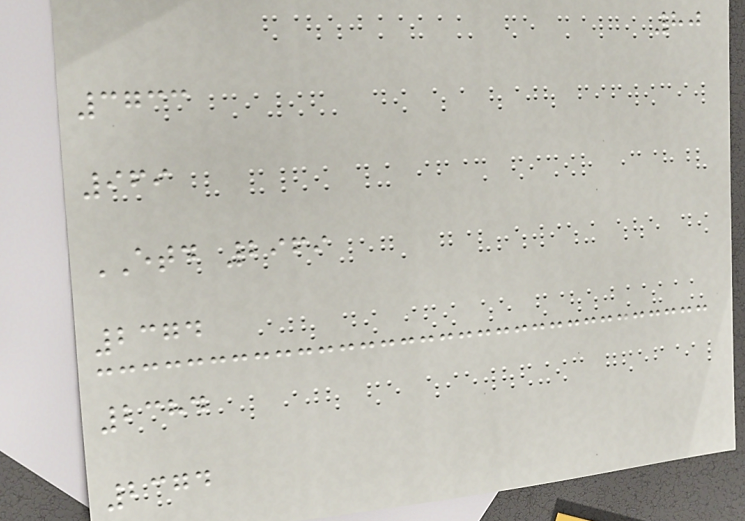80
3733
969
ETD 2969
2374
2384
2374
